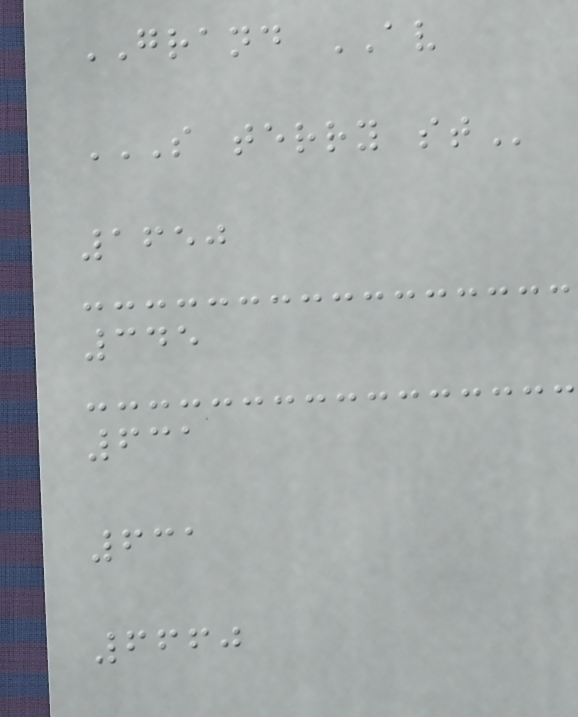GRAND AV
S TERRY ST
1650
345
631
631
6660
